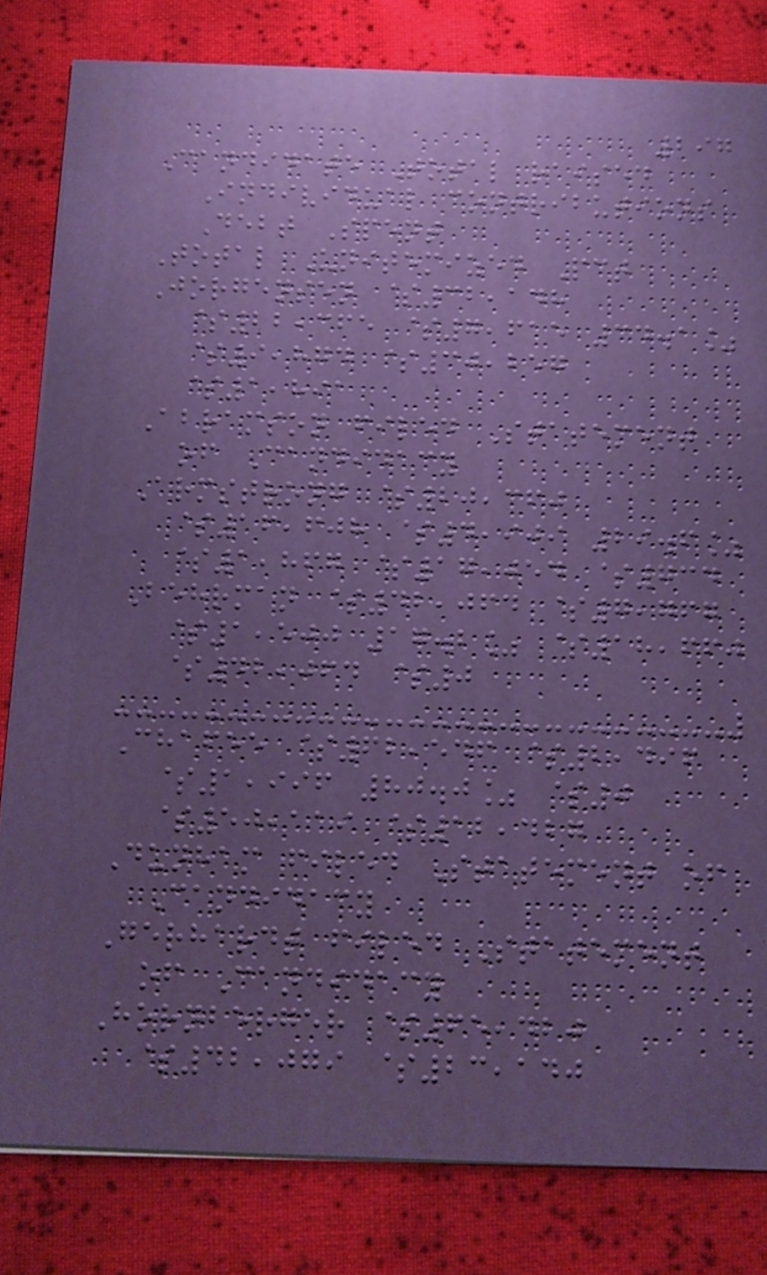297
Candidate Total raised
Individual contributions
Debt Spent
Total Unitemized Pct
Jorgensen $32,148
$22,365 $7,615 34.1%
$9,874 $30,257
$1,891
Abramson filed Statement
of Candidacy
Armstrong $20,360
$16,608 $4,909 29.6%
$1,867 $17,054 $734
Behrman $42,064 $7,767
$1,500 17.2% $18,660
$42,064 $0
Chafee $62,546 $2,496
$1,996 80.0% $0
$50,119 $12,427
Dunham filed Statement of
Candidacy
Gerhardt filed Statement
of Candidacy
Hornberger $65,420
$42,079 $23,140
